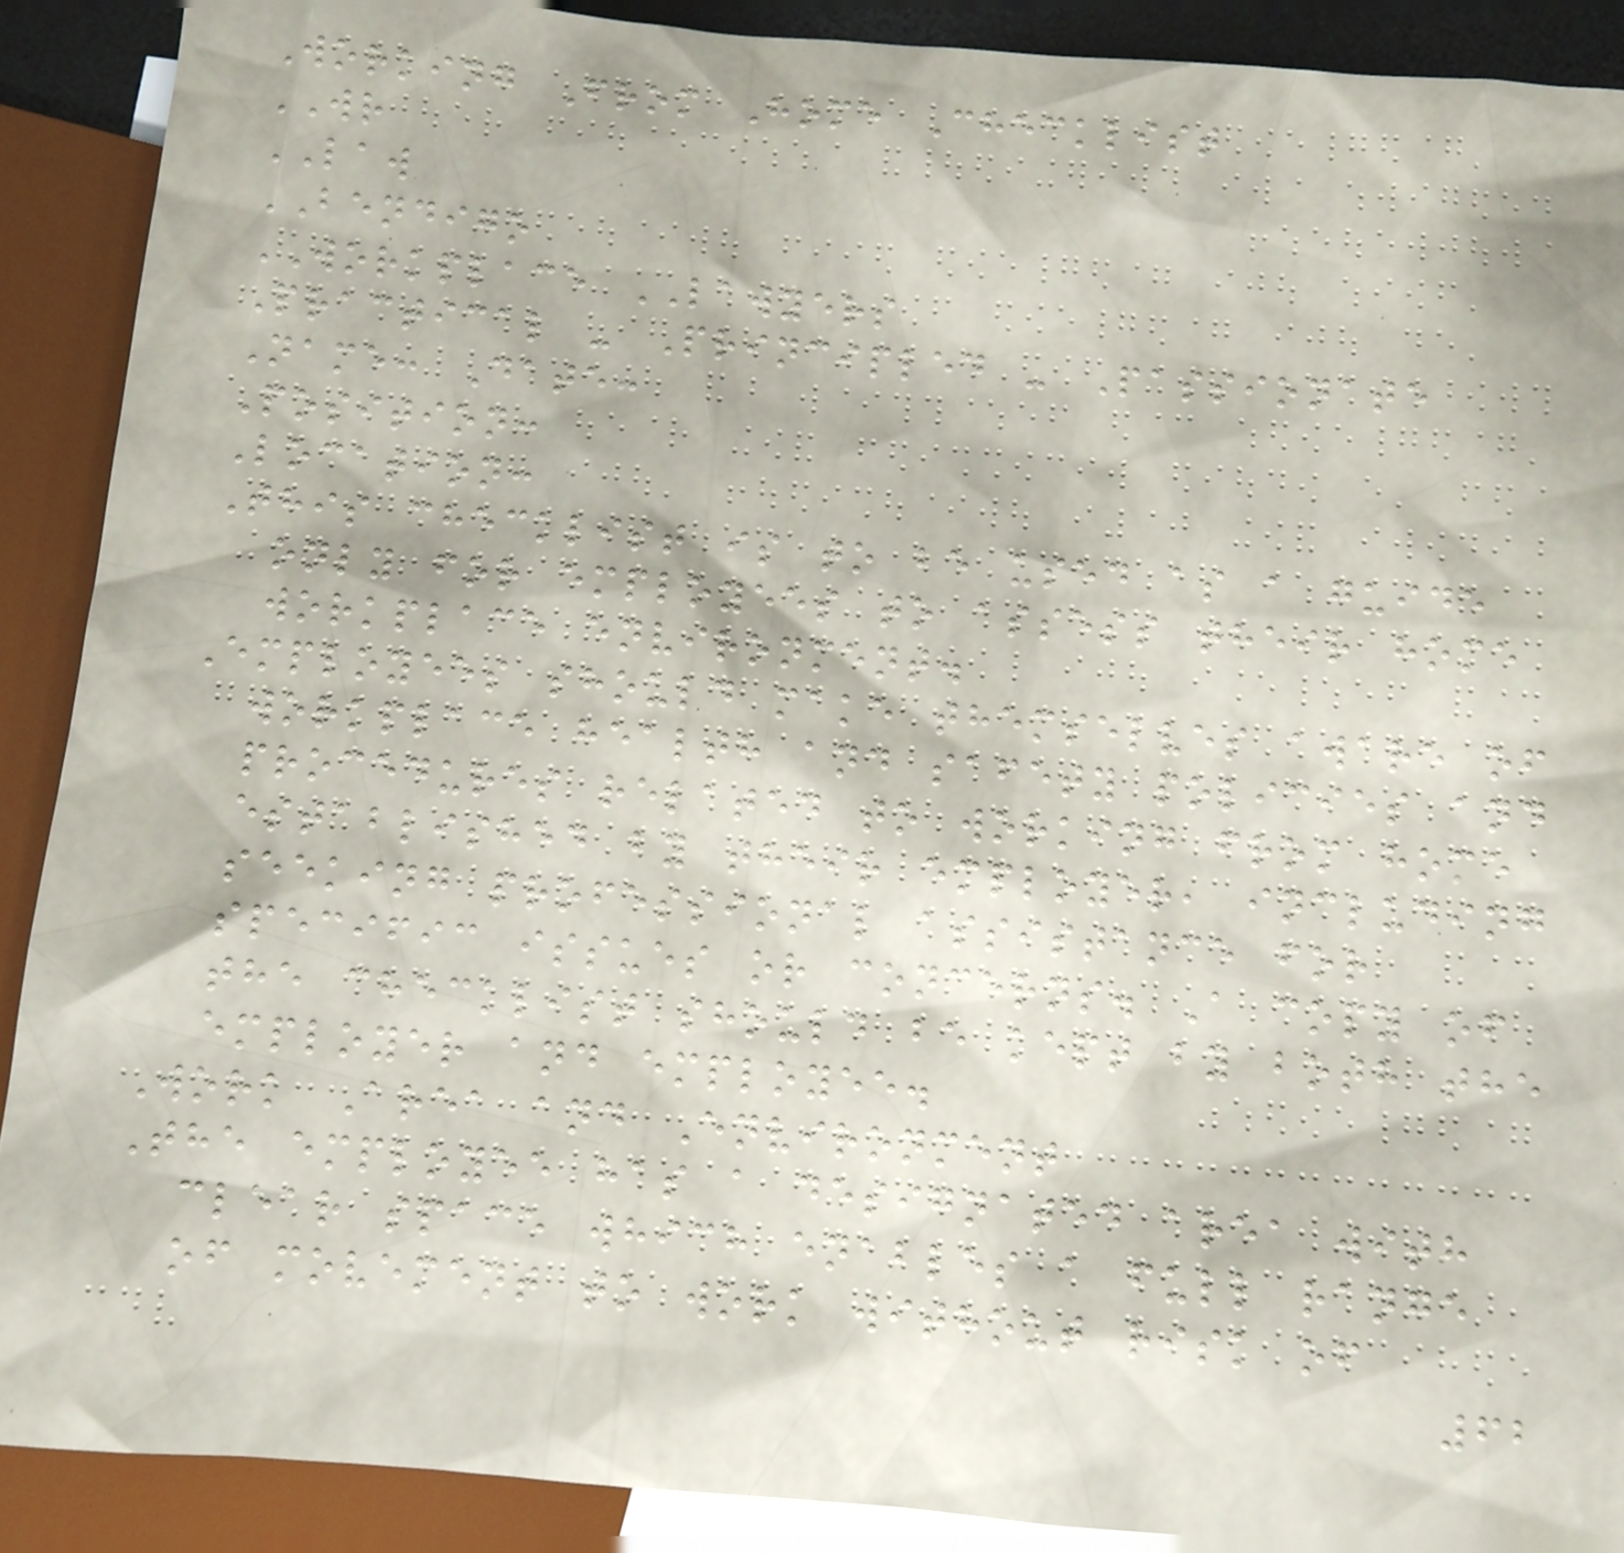Working From Home Checklist
WR
LAW
BENDIGO
WORKPLACE LAWYERS
Practical - Principled - Passionate
Name: Date:
Position:
Location:
This checklist is to be used as a guide
only for employees to assess their home
workplace environment.
Employees should make themselves aware of
workplace health and safety policies and
procedures related to working from home
established by their employer, including
seeking professional assistance for
specific issues or concerns. A copy of
the checklist should be kept by both the
employer and employee.
Work Area and Environment
The employee has a designated area with
clear space which enables a full range
of movement to work without risk of
62
